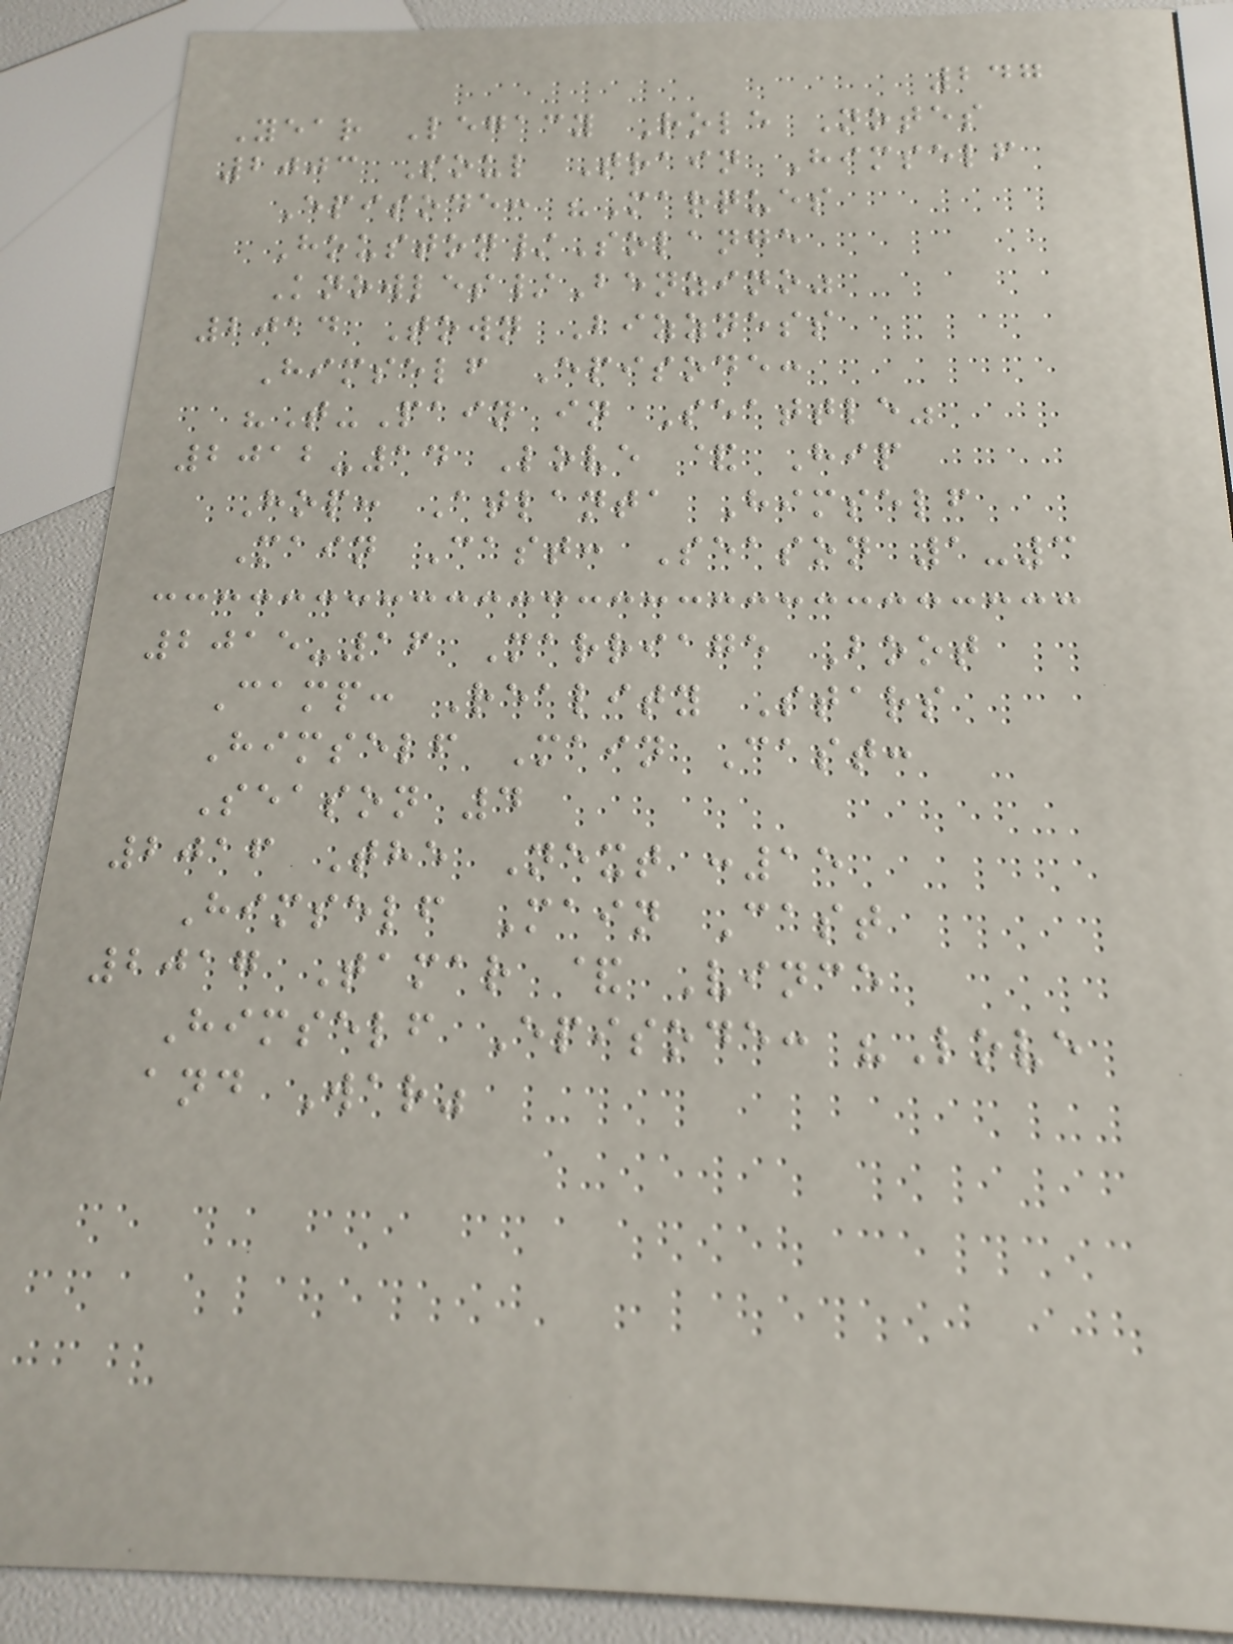247
Year Legacy Role Notes
2003 Soul Train Himself
Episode: "Marques
Houston/Solange
Knowles/Benzino"
2014 Town Bizzness
Himself Episode:
"T-Pain in Seattle"
2012-14 Love & Hip
Hop: Atlanta Himself
Main Cast: Season 1-3
2015-16 Marriage Boot
Camp: Reality Stars
Himself Main Cast:
Season 4
2016 The Next :15
Himself Main Cast
2017 Tamar & Vince
Himself Episode: "Love
and War"
